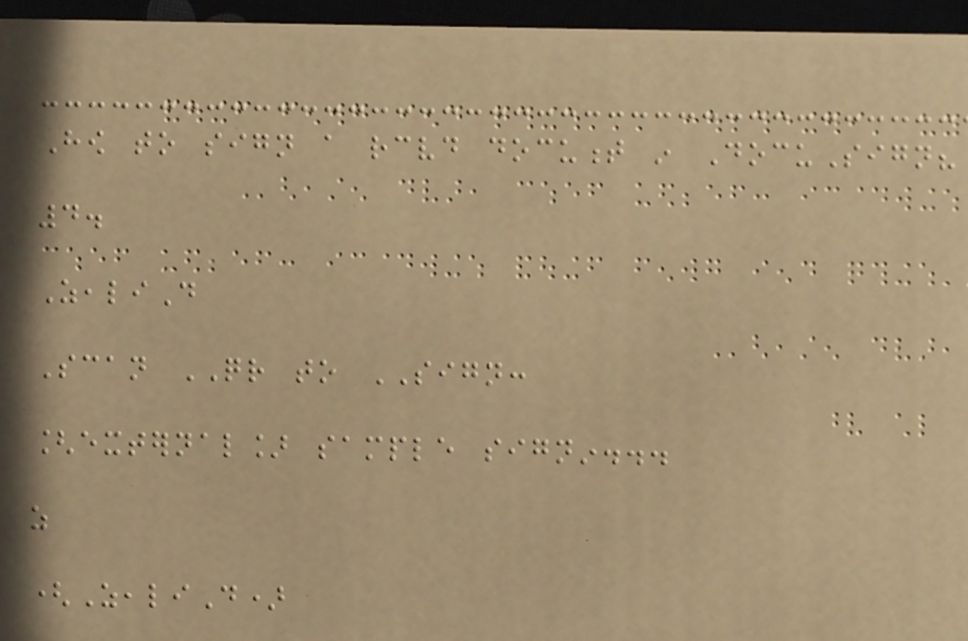How to sign a received document in DocuSign?
4.
ZealiD
Scan QR to SIGN:
[external] sample signin...
as
(ZealiD)
